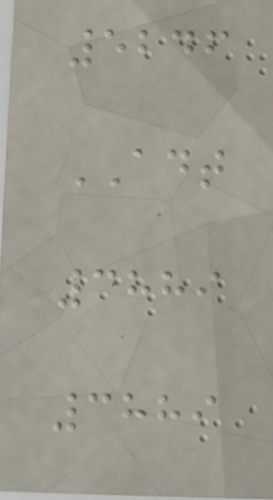5246
ADT
3889
3889
